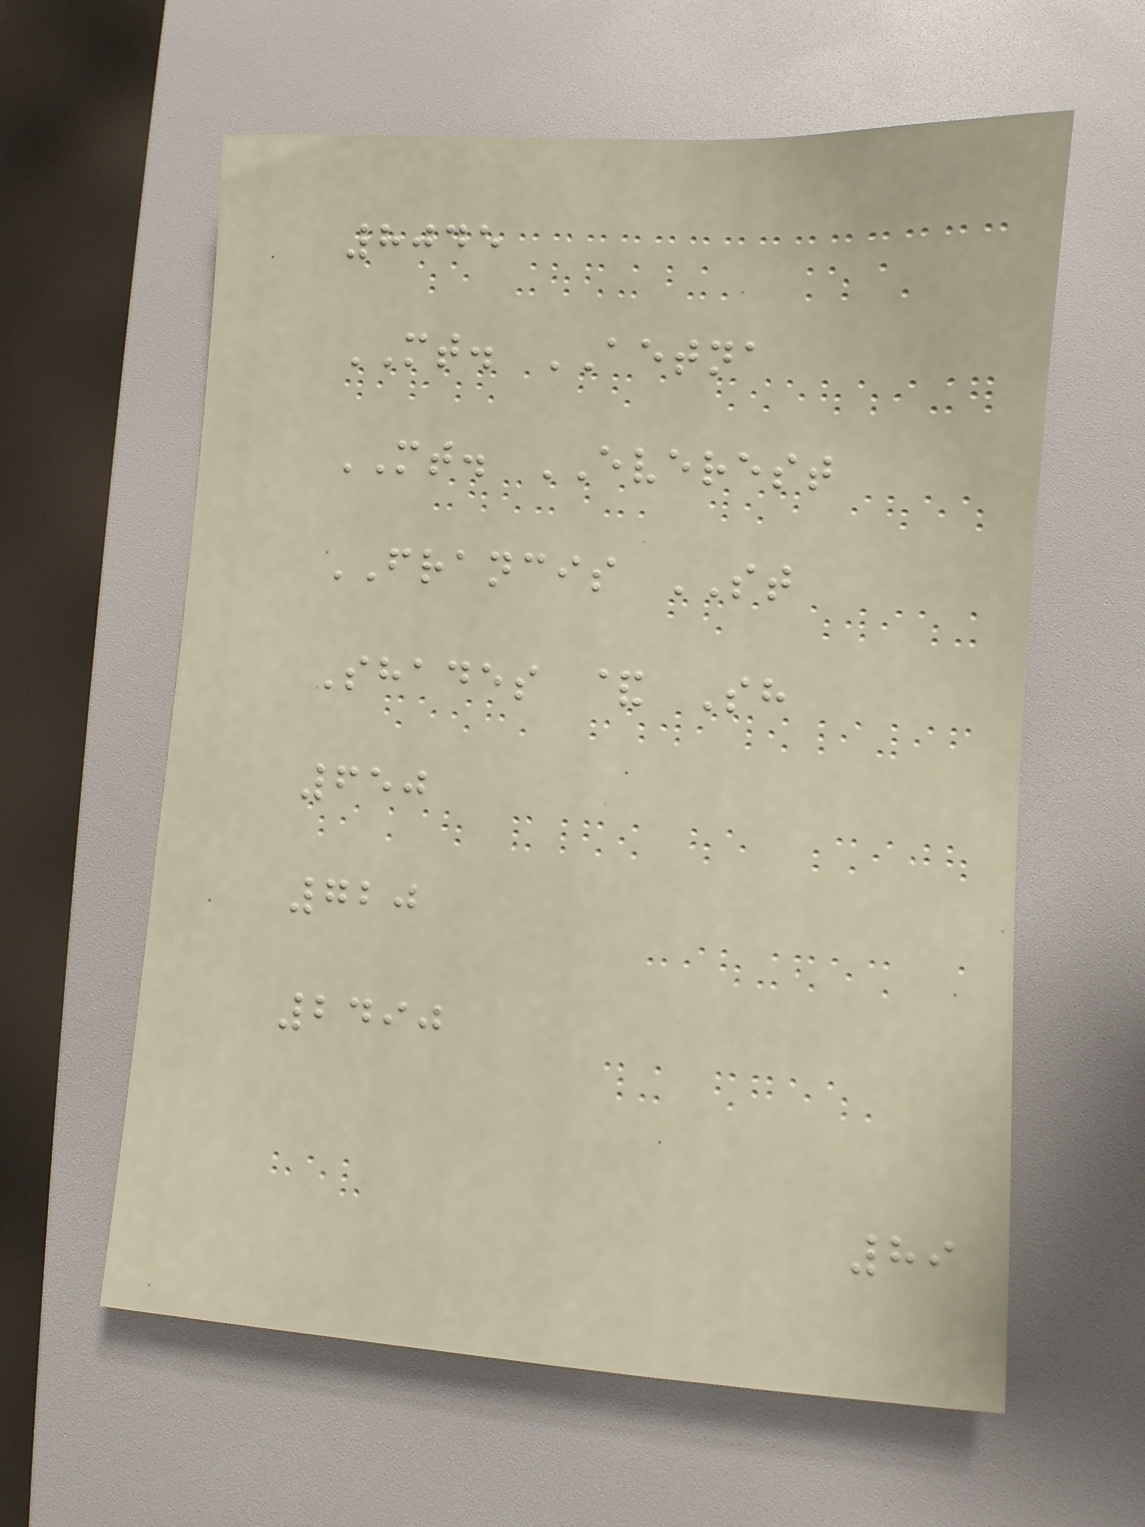8045
MT. AETNA
MT. EVEREST
FRANCIS ST
Shades & Sh
650
720
2490
89
